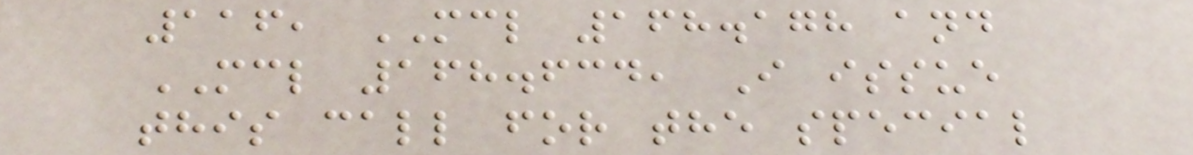116, MCL 168.178 and
MCL 168.634, I issue
this call for the special
